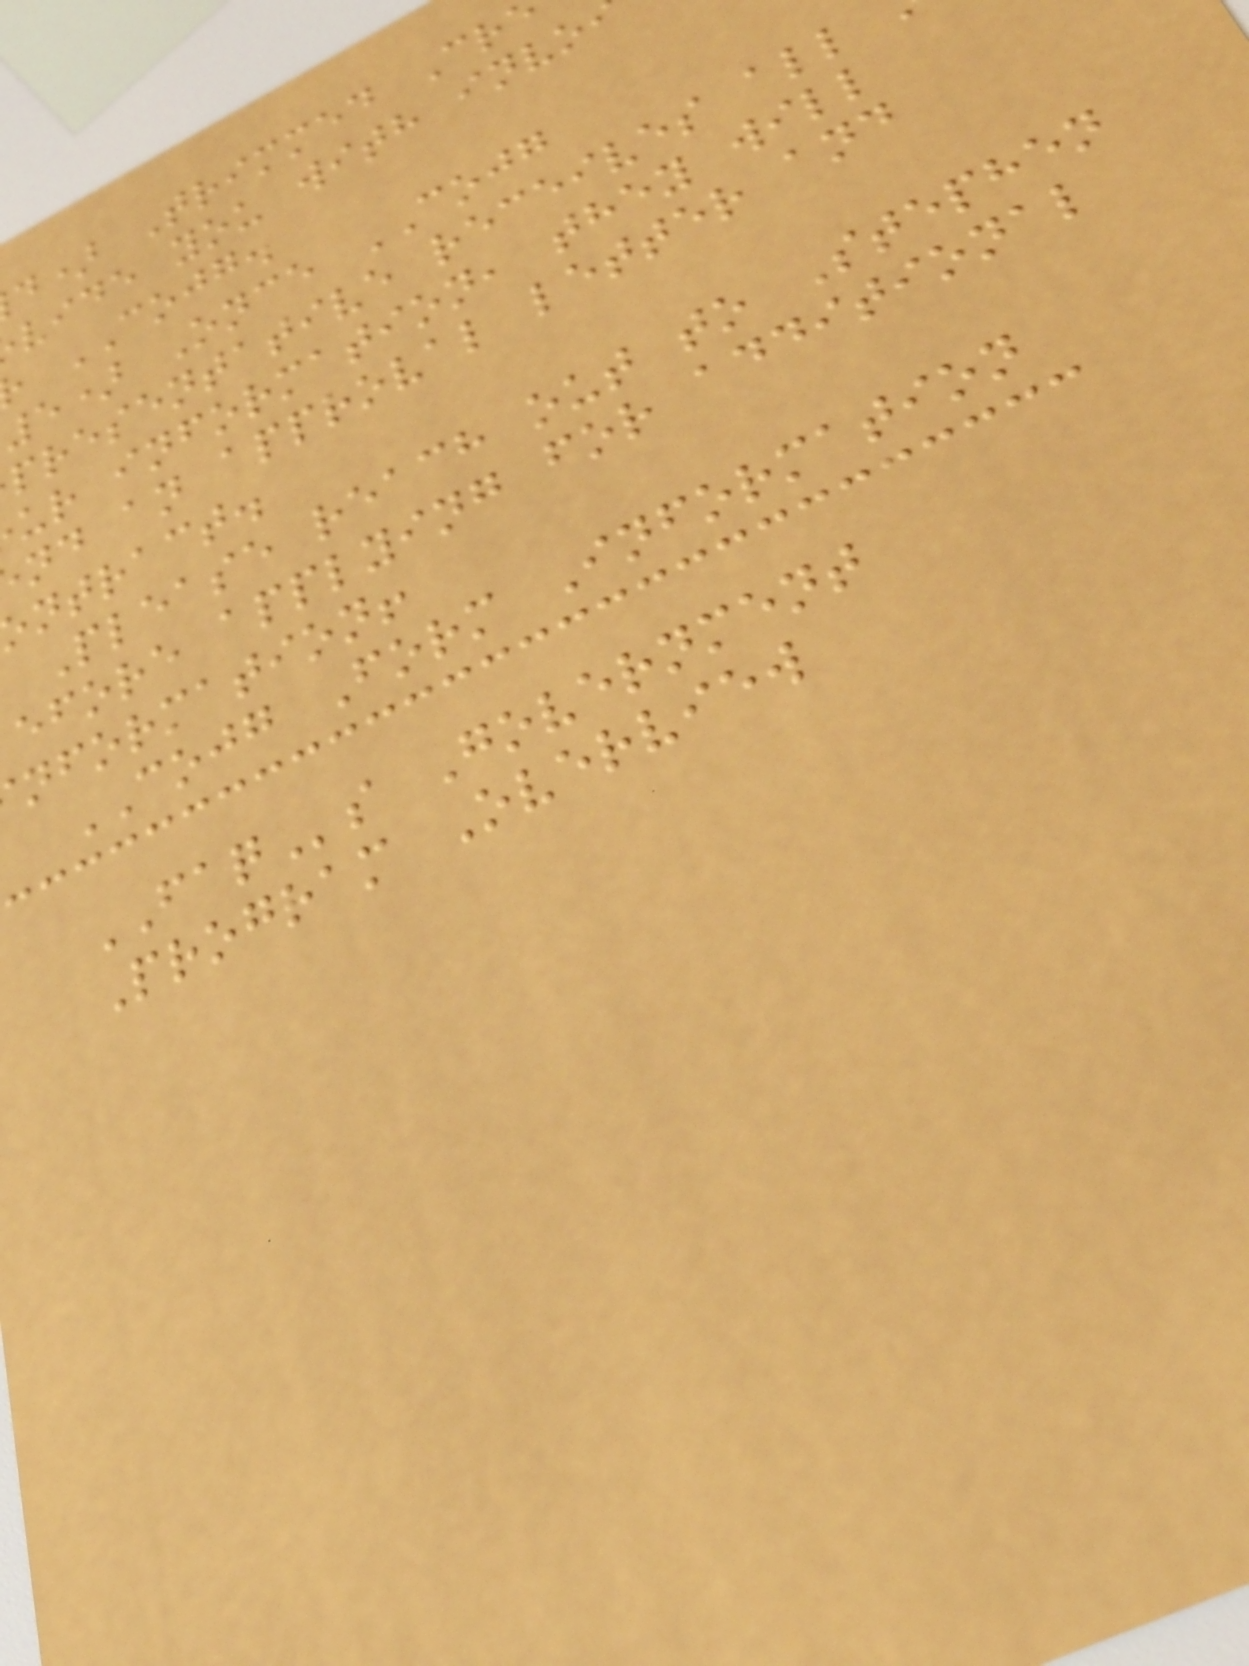d) Trimmed Cr
vide you with invo
COJG.
5) Once COJG
presentative receives all
ur information, they will
nd an approval letter and
ntract.
Please reach out to Stephen
efore applying for additional
nformation!
COJG Form Information
FAQs Government
Program Overview
